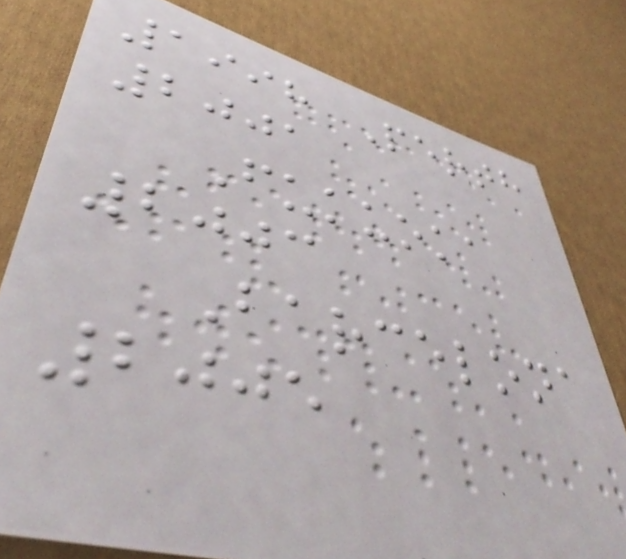1998 Perth
2001
Fukuoka
2003
Barcelona
2005
